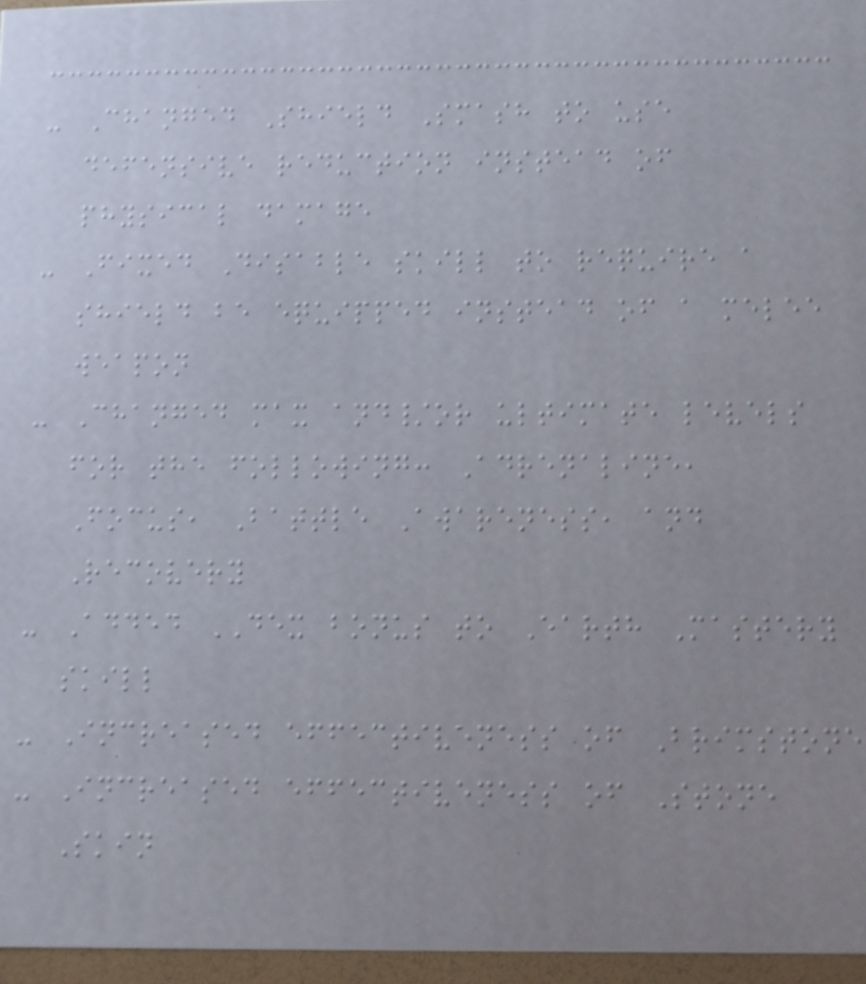- Changed Shield Smash to use
defensive reduction instead of
physical damage
- Fixed Disable skill to require a
shield be equipped instead of a melee
weapon
- Changed max and/or ultimate levels
for the following: Adrenaline,
Focus, Battle Awareness, and
Recovery
- Added DEX bonus to Earth Mastery
skill
- Increased effectiveness of Brimstone
- Increased effectiveness of Stone
Skin
